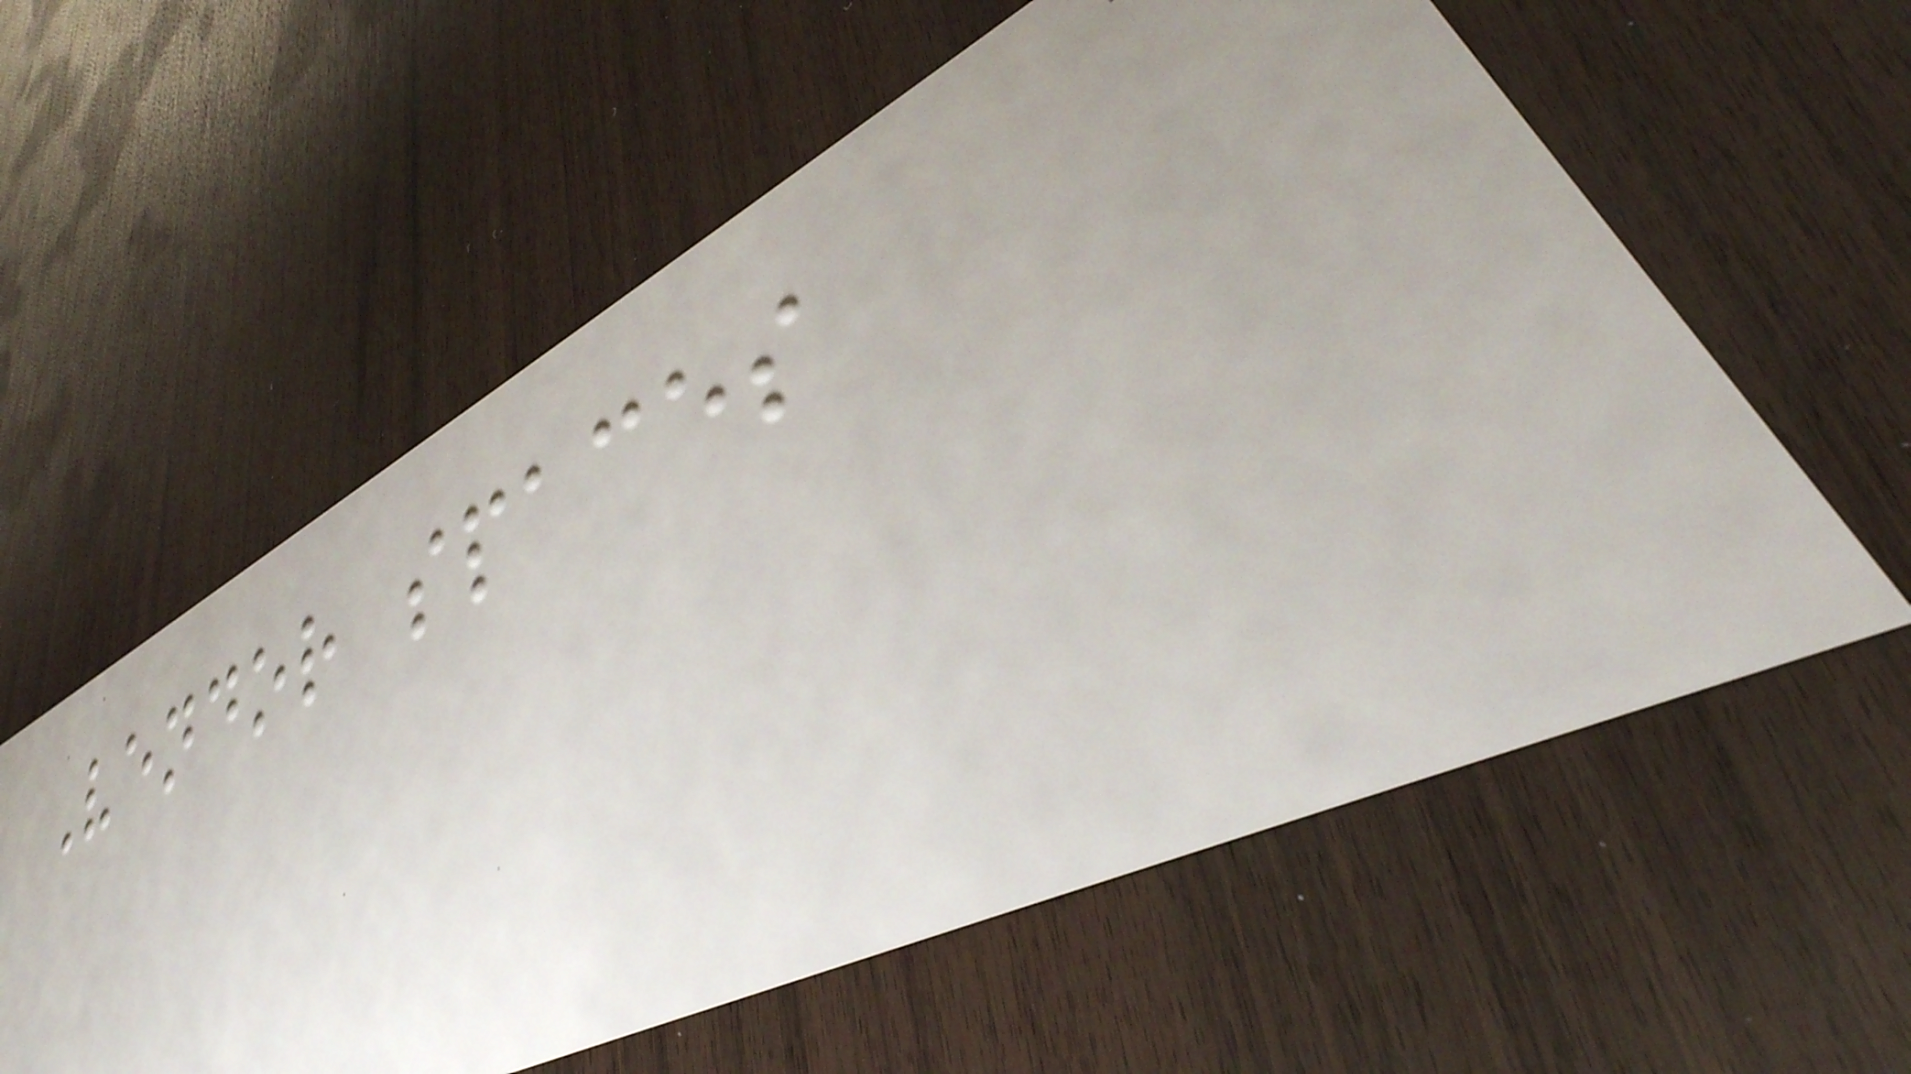Vendor spaces
